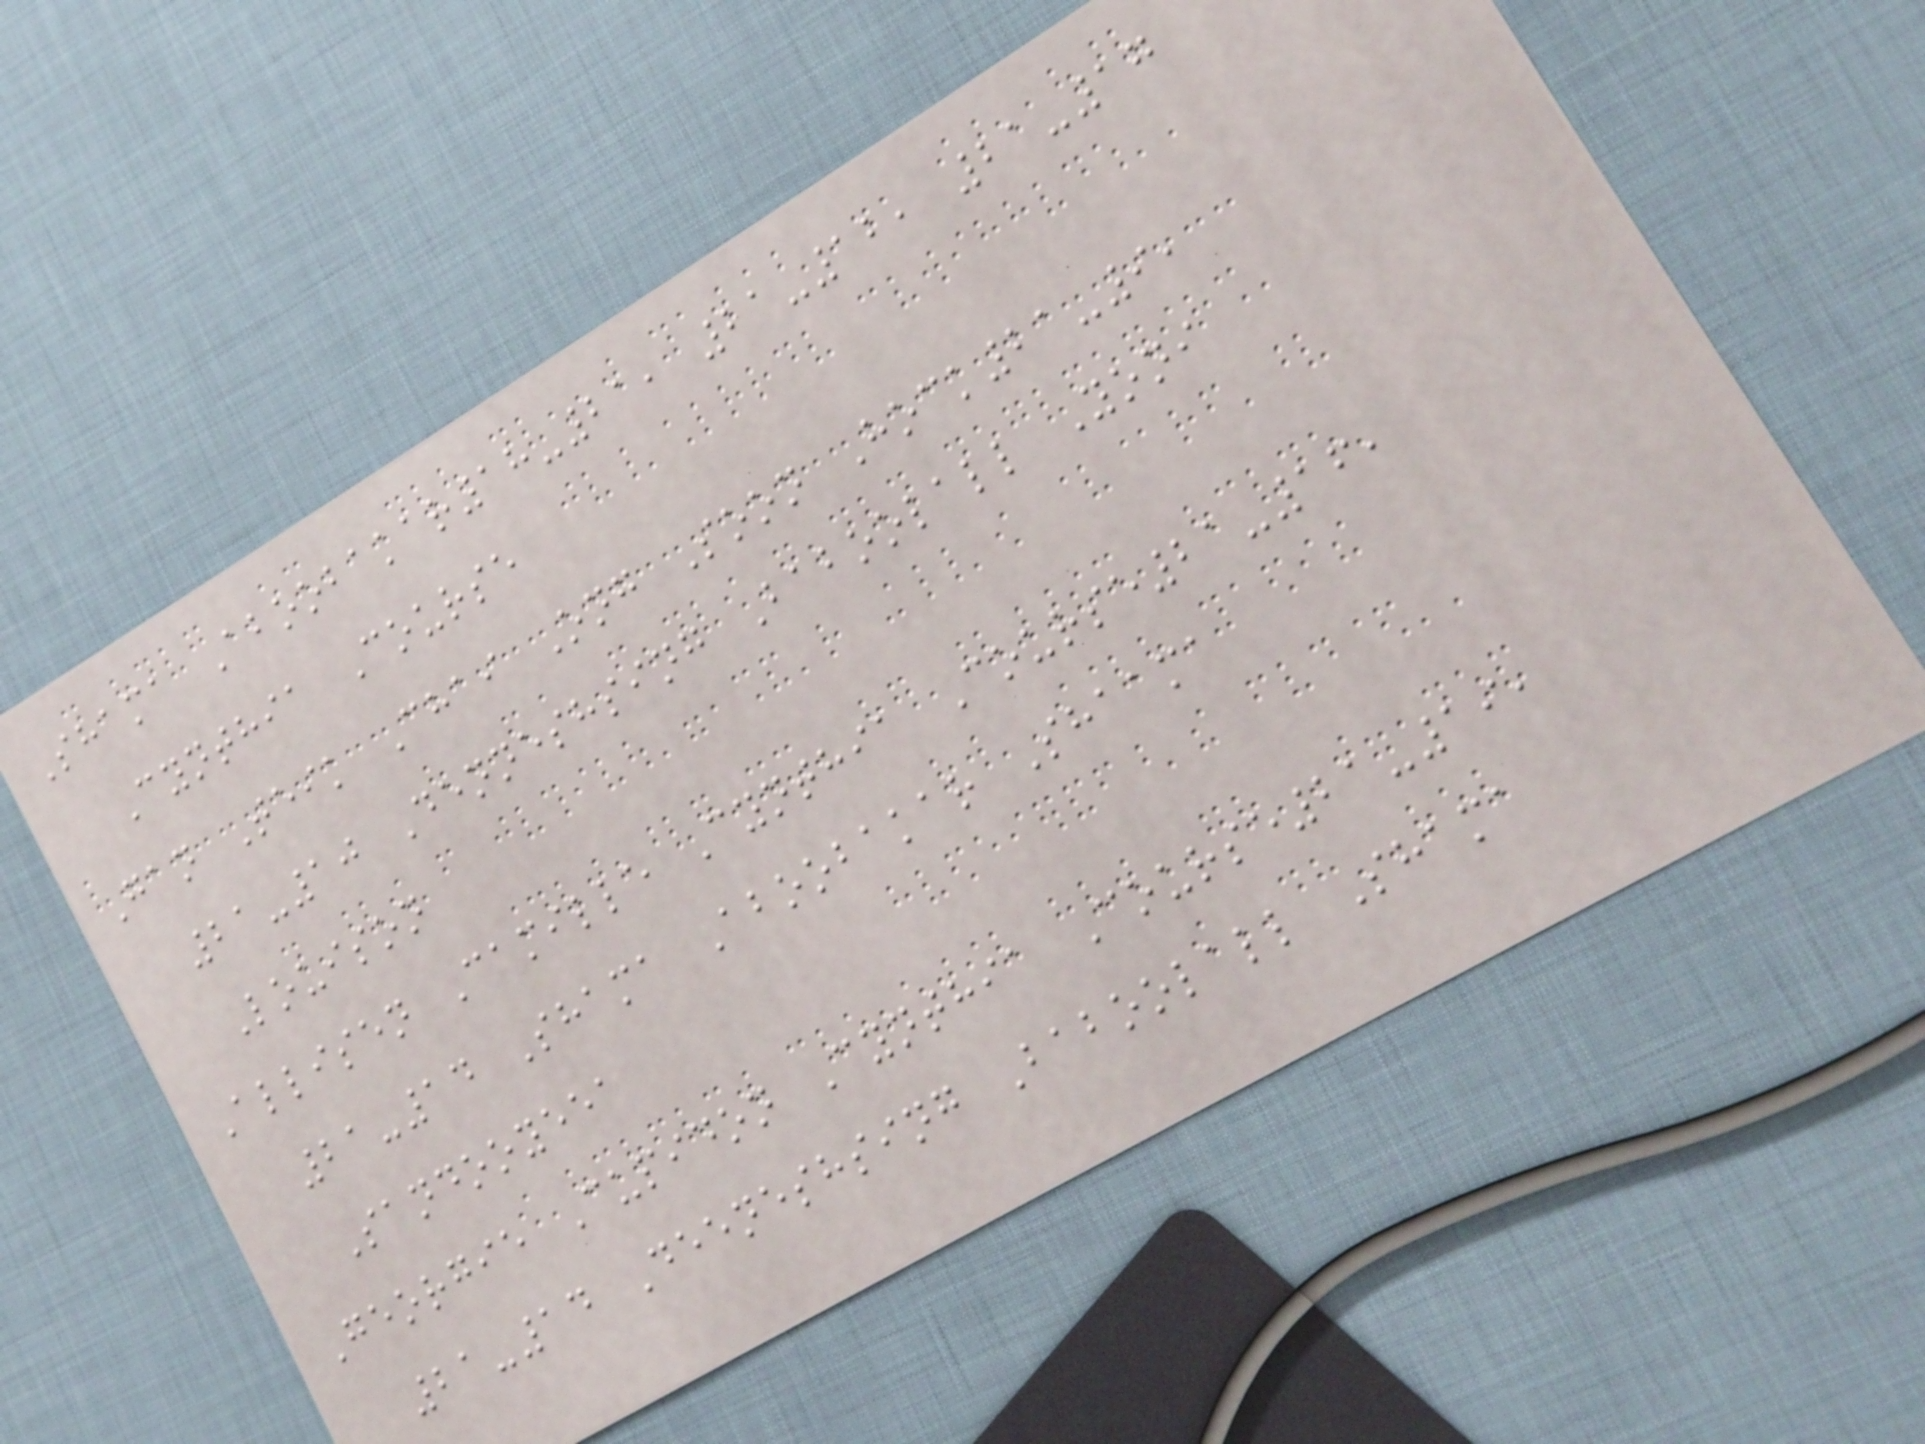Shama Aboobakar18-21, 21-12, 21-17
Cynthia Course
Gan Teik Chai Ong Soon Hock21-9,
21-10 Denneshsing Baboolall Yoni
Louison
Allisen Camille Cynthia Course21-16,
21-14 Shama Aboobakar Shaama
Sandooyeea
Georgie Cupidon Cynthia Course21-19,
21-14 Deeneshsing Baboolall Shama
